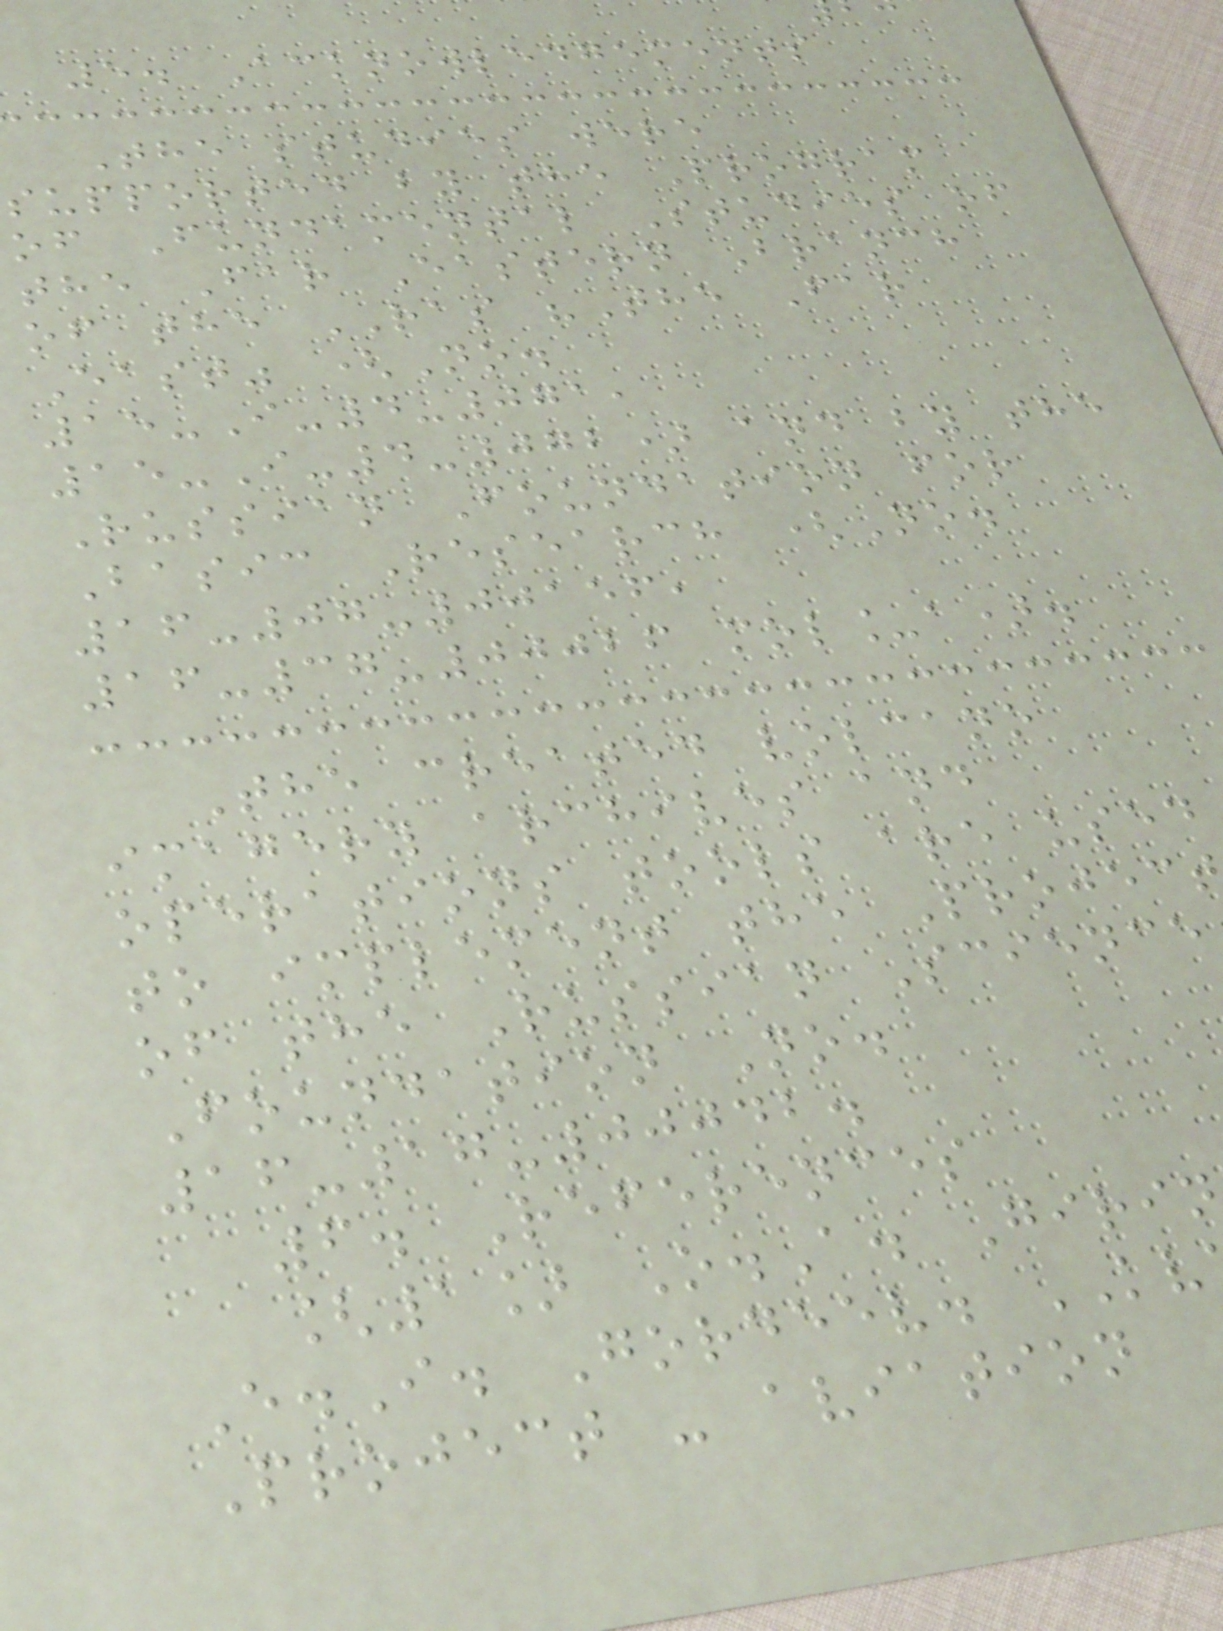5. Acknowledgements
The studies were
supported by the Program
of Fundamental Studies of
the Far Eastern Branch
of the RAS "The Far
East" (No.
15-I-4-071,
15-I-4-072) and by the
Russian Foundation for
Basic Research (No.
16-07-00156,
16-37-00026 mol_a).
The created volcano
imagery archives and
operations tools are used
to implement the Projec
of the Russian Science
Foundation No.
16-17-00042.
6. References
[1] O.A. Girin
E.I. Gordeev. KV
Project - aviation
